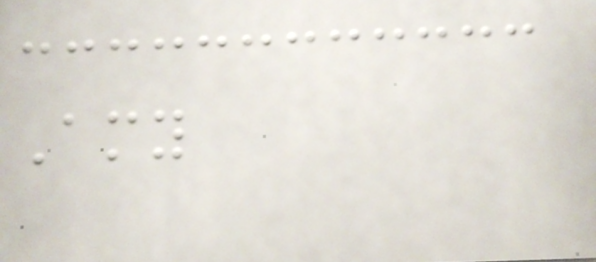Amy
